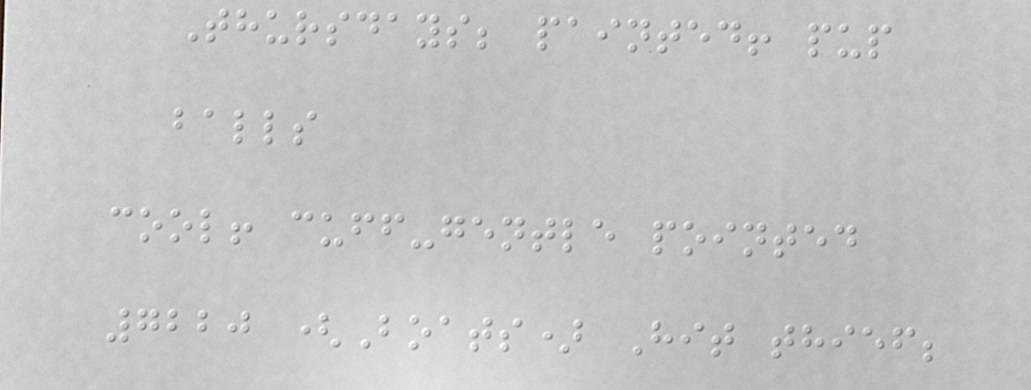Thursdays; painted! pup
balls
cool! cuff-gentle pointed
7220 (Boats) Hit thief;
